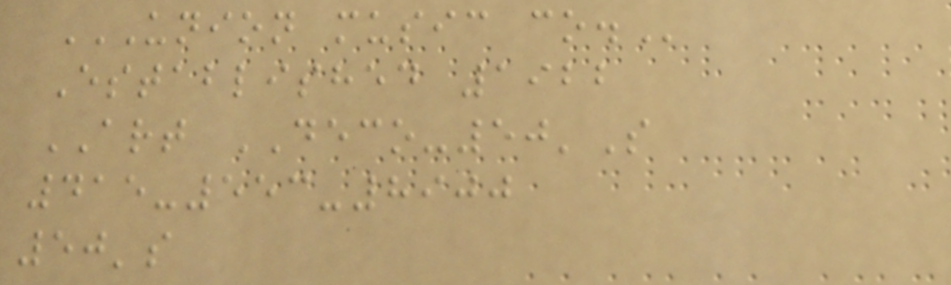UNION MUSIC CO.
Established 1922
ART DECO-50'S
415-553-8900
50's
